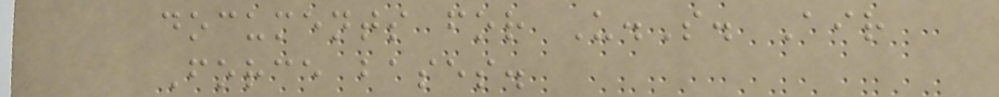documents for U.S. Air
Force bases.
